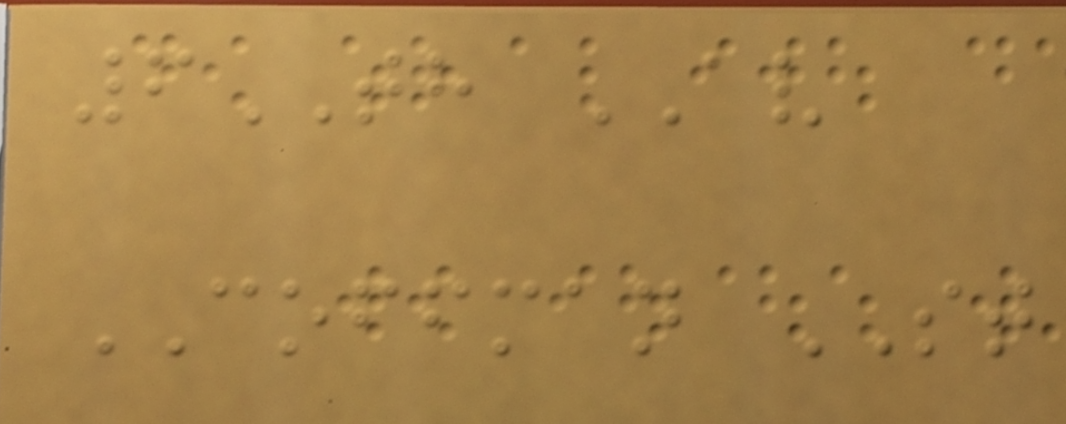6TH AV
COFFMAN ST
